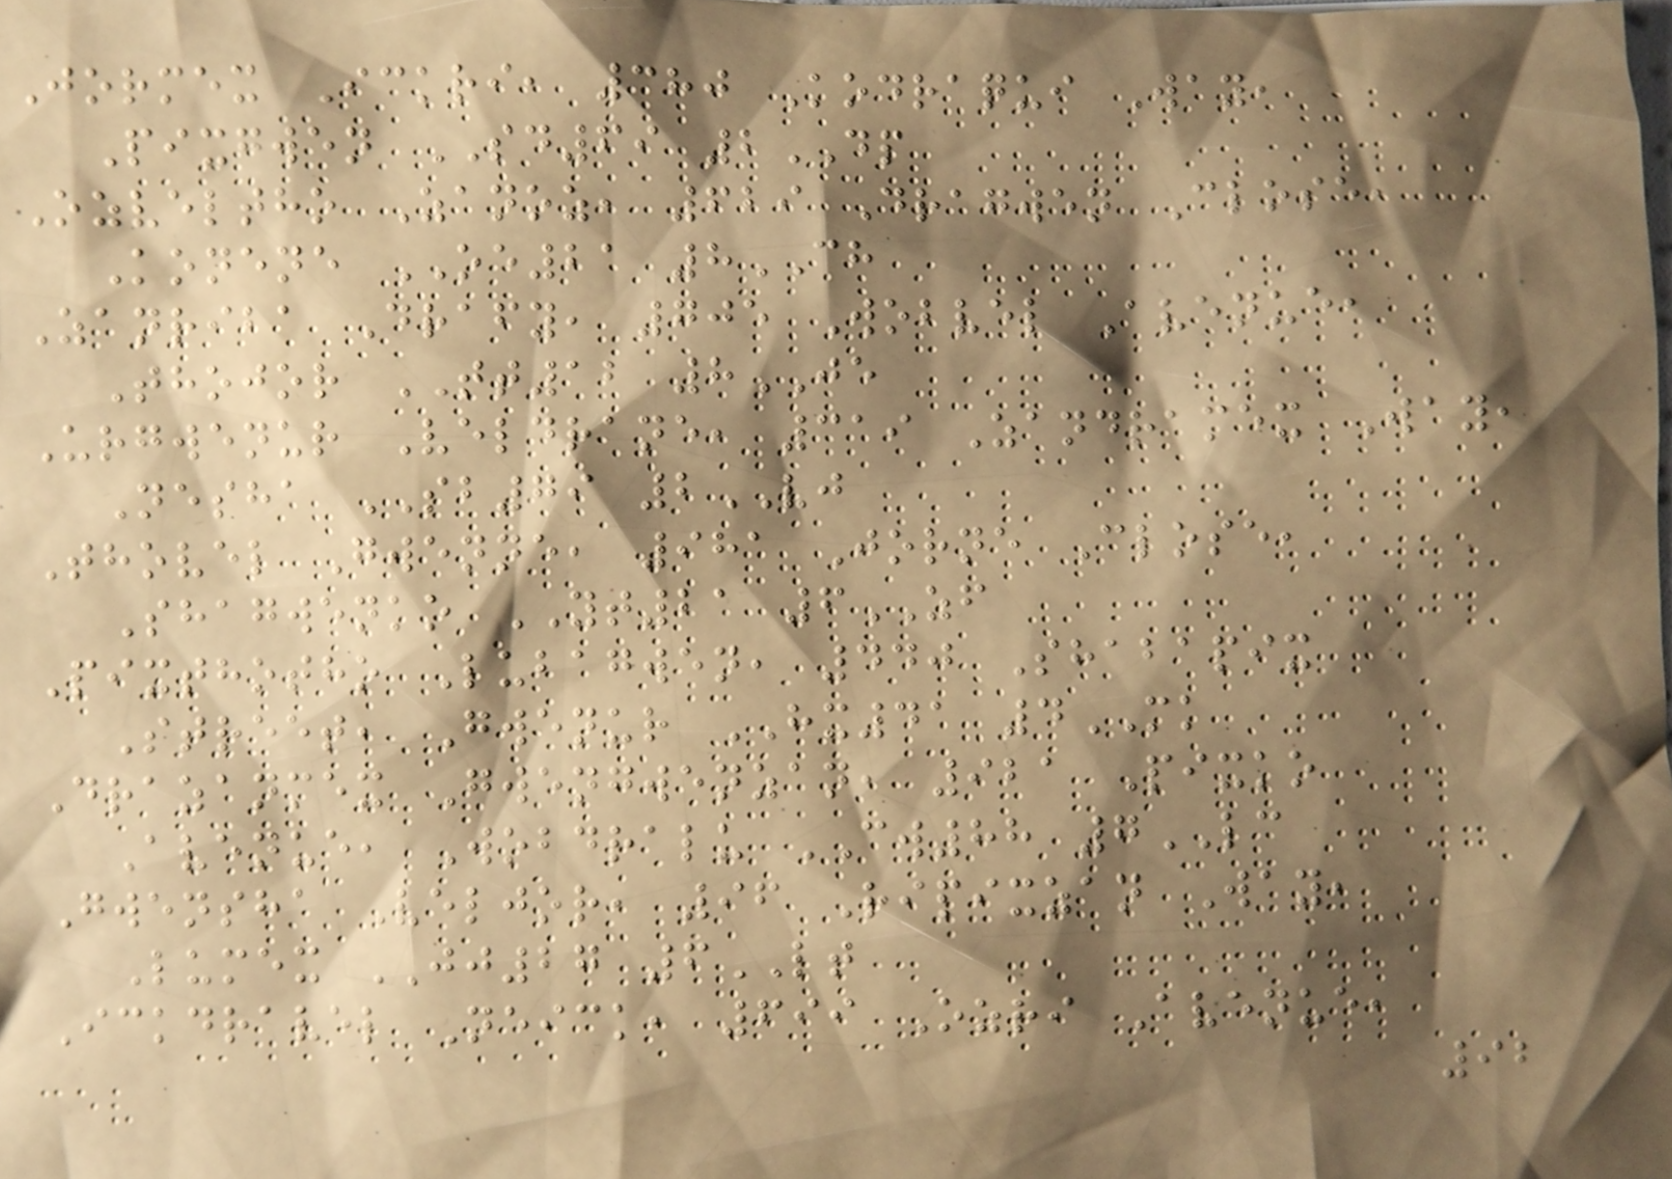Jormex Ickri, 380 Kodraqui Way,
Pixgwen SD69 2DP
Ozveltho Zanoz, 629 Dragwen Close,
Konene OE21 8CH
Zanriba Drafy, 705 Wobvel Avenue,
Thojor TT12 8JE
Urgwenur Veldrane, 319 Zandramex Way,
Nesha SB79 2VJ
Thovel Gwenne, 981 Jorne Close,
Shagwenko YT21 6ZF
Pixthotho Lubagwen, 440 Shabapix
Street, Gwenur HX41 4MK
Drazanmex Gwengwenzan, 921 Pixko
Avenue, Wobdralu CW88 7LC
Gwensha Veljor, 96 Ripixzan Way,
Lumex JJ27 6LT
Ickdravel Neick, 699 Ozri Avenue,
92
